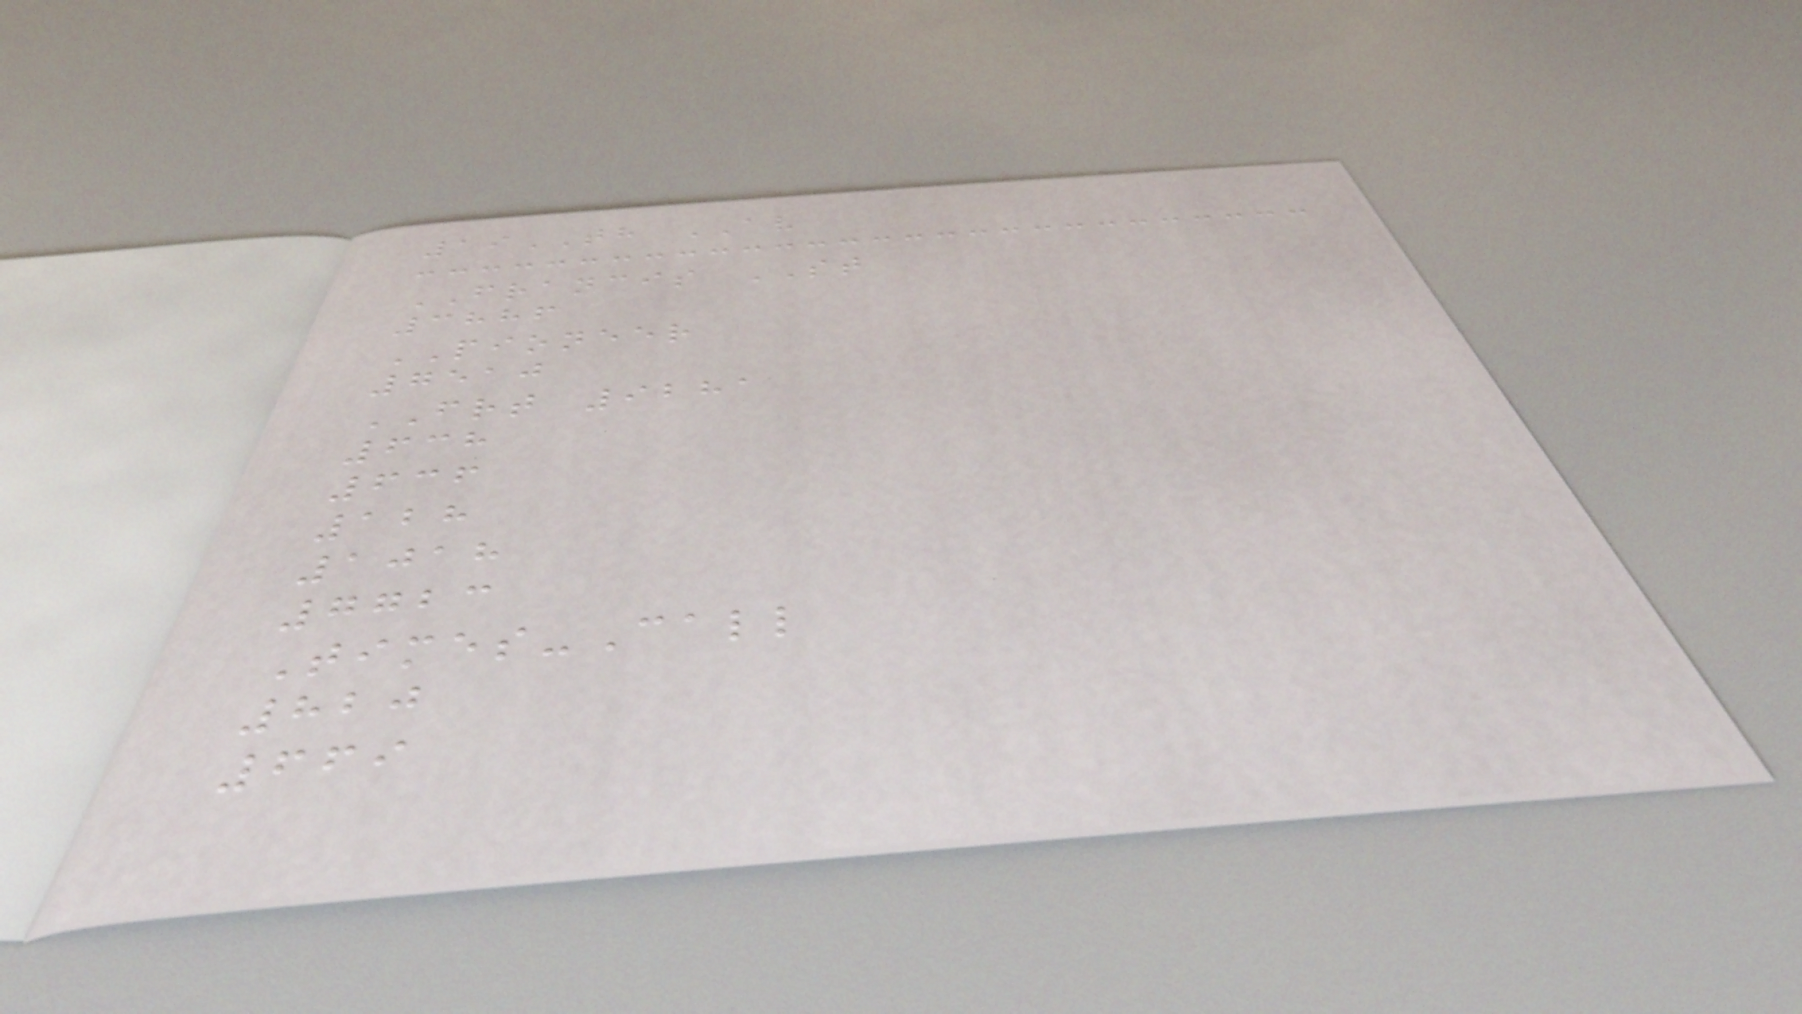19TH AV
FRANCIS ST
3886
PIONEER
7510
FRT 9281
638
636
128
1018
7723
Times-Call
820
669
